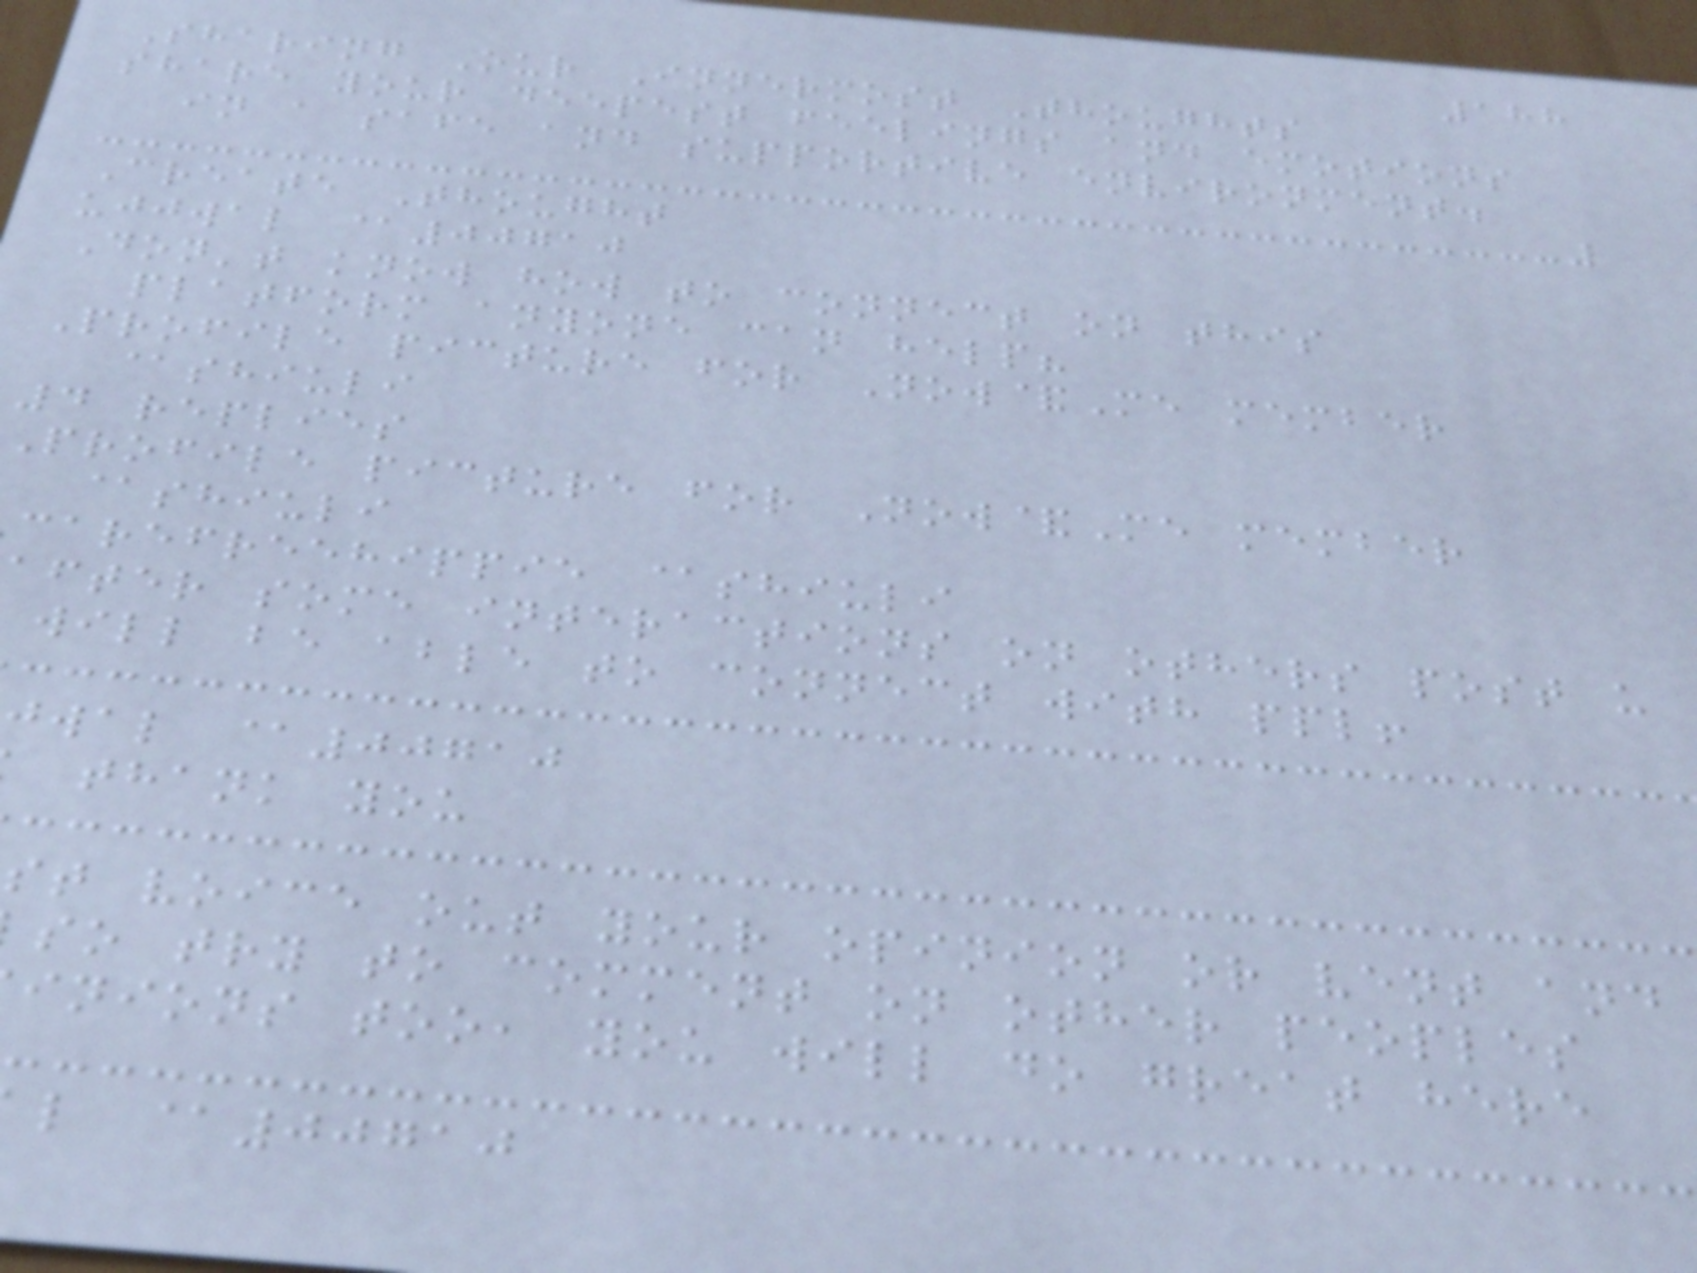188
Sharing Our Innermost Thoughts
share your deepest feelings and emotions
in a safe and supportive environment.
Create Thought
ujjwal @00710
Don't know how to connect on this
platform anyone can help?
Profile picture for Now&Me member
@shiuli
4 replies
Profile picture for Now&Me member
@shiuli
carefreehippie @shiuli
after some interactions on others post u
will be able to connect with ppl!
jwal @00710
thank you
st voice out your opinion or vent and
so try to comment on other peoples
inions too, you will do great here
l @00710
